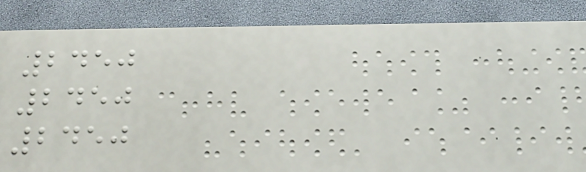2450
2450
2450
